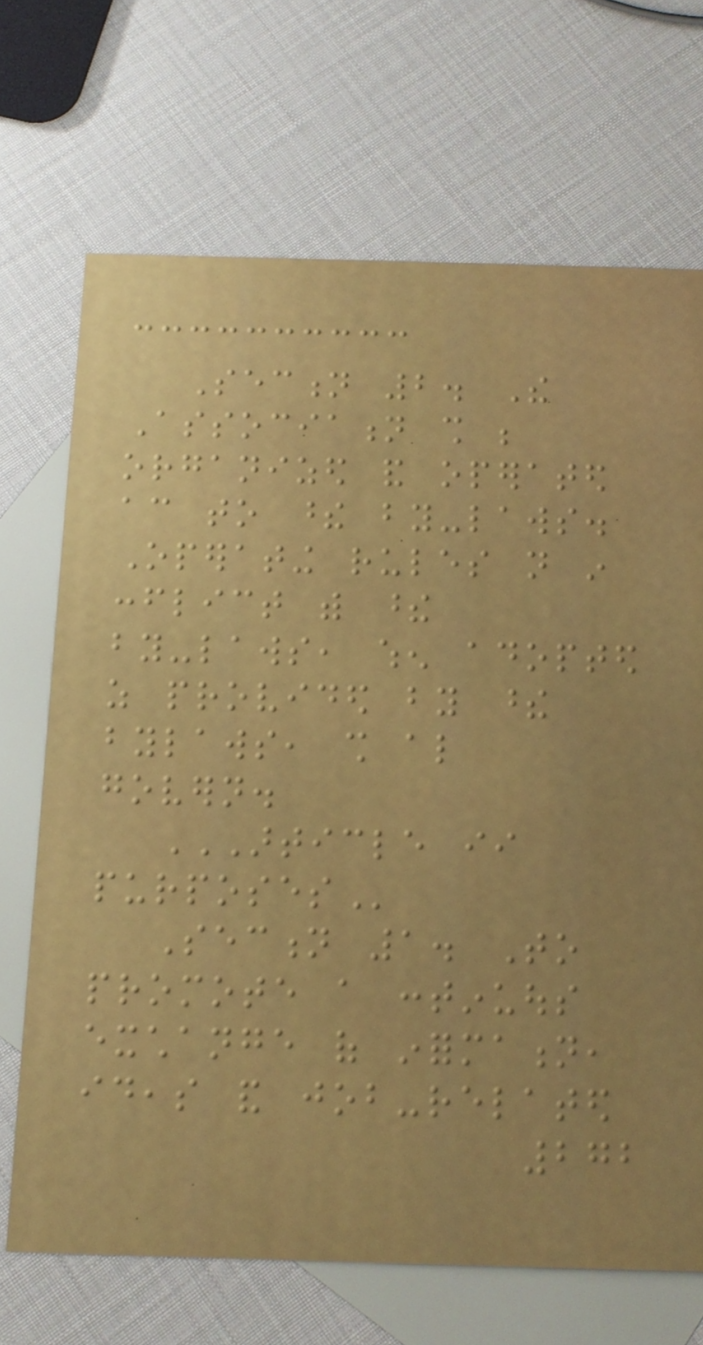Section 2. The
Association shall be
organized and operated
according to these by-laws.
Operating rules not in
conflict with these
by-laws, when adopted
as provided by these
bylaws, shall also
govern.
ARTICLE II
PURPOSES
Section 1. To
promote a continuous
exchange of information,
ideas and job-related
272
